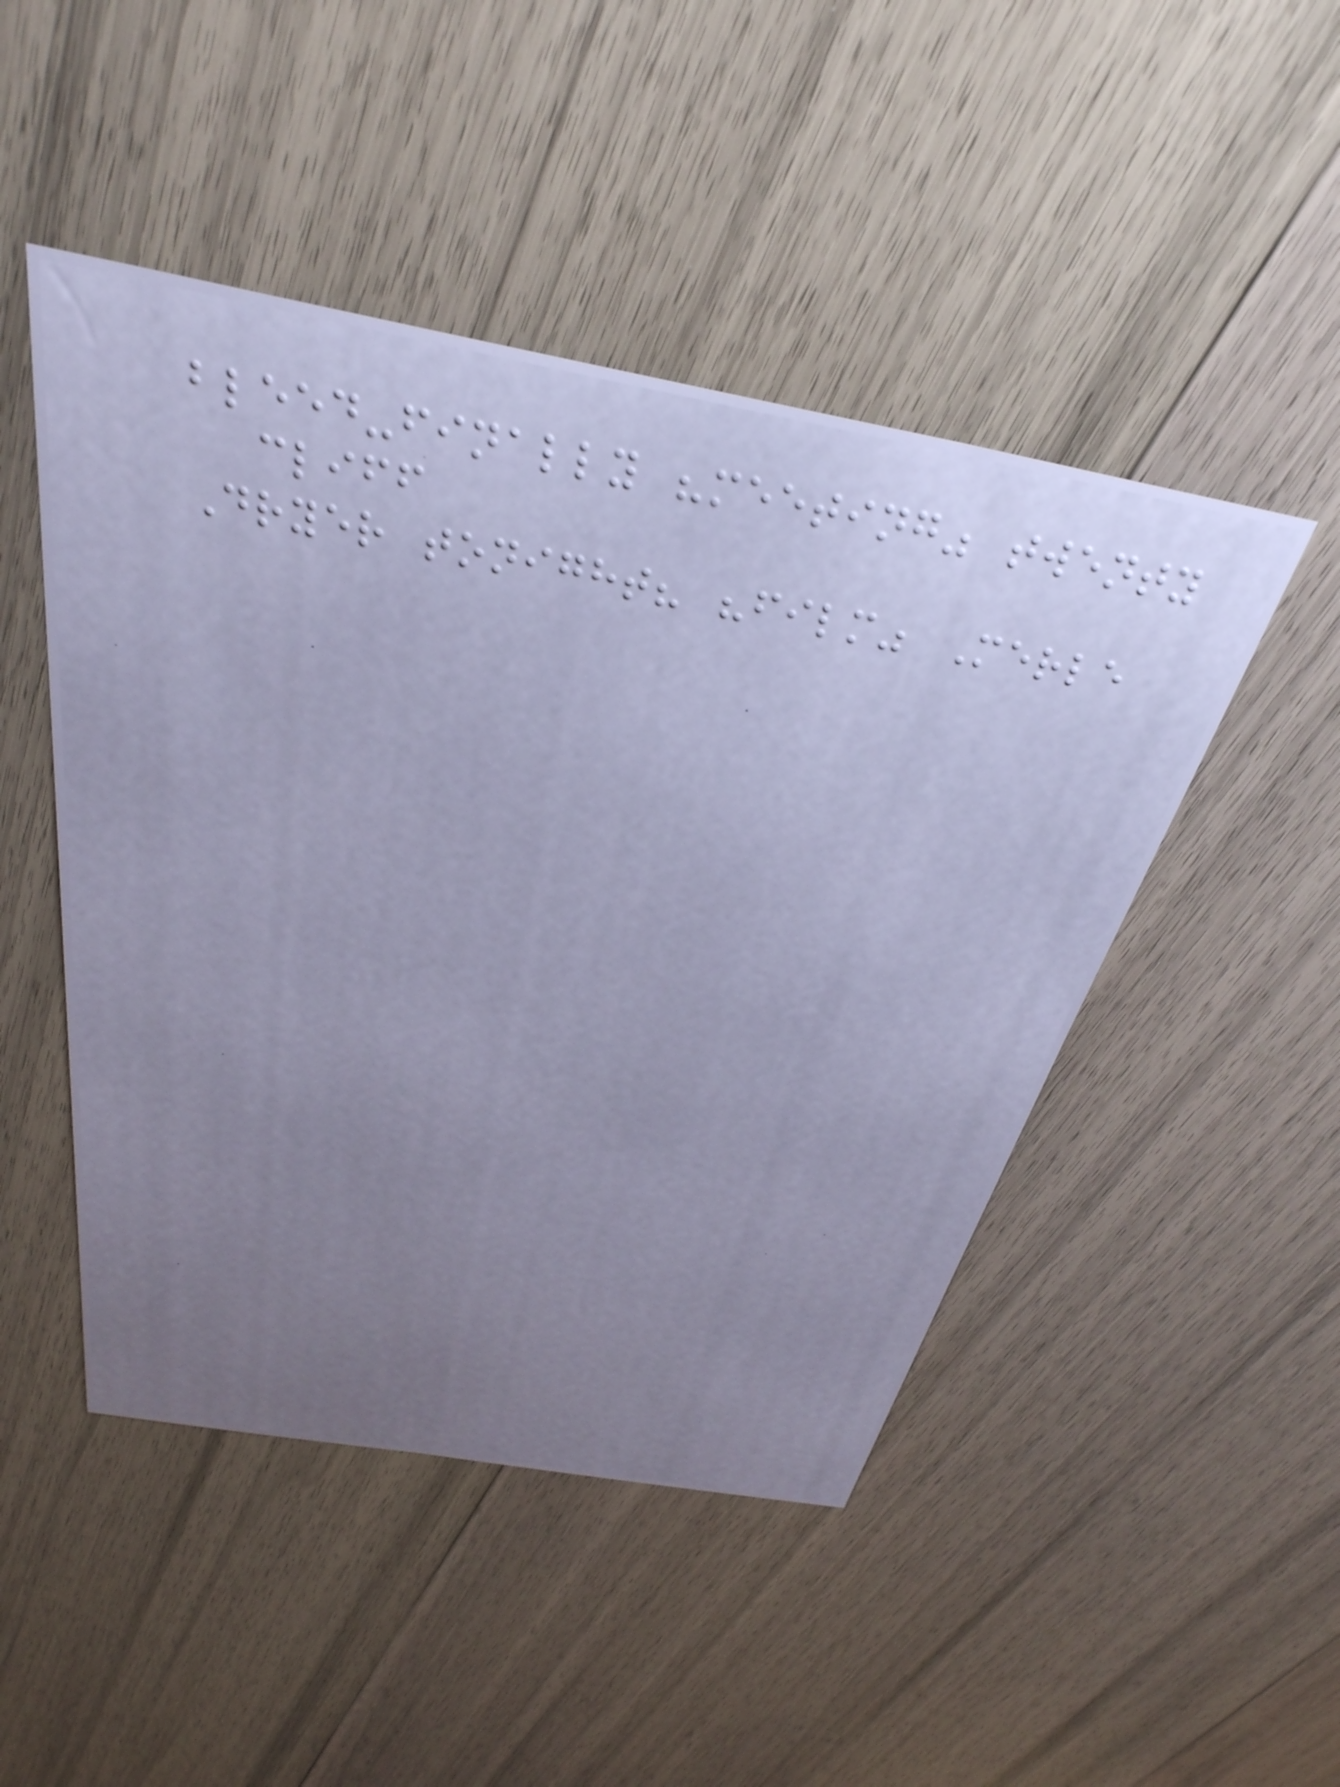bleed-finally "meeting" twenty
cliff
Dryer tonight? "film" Merle
